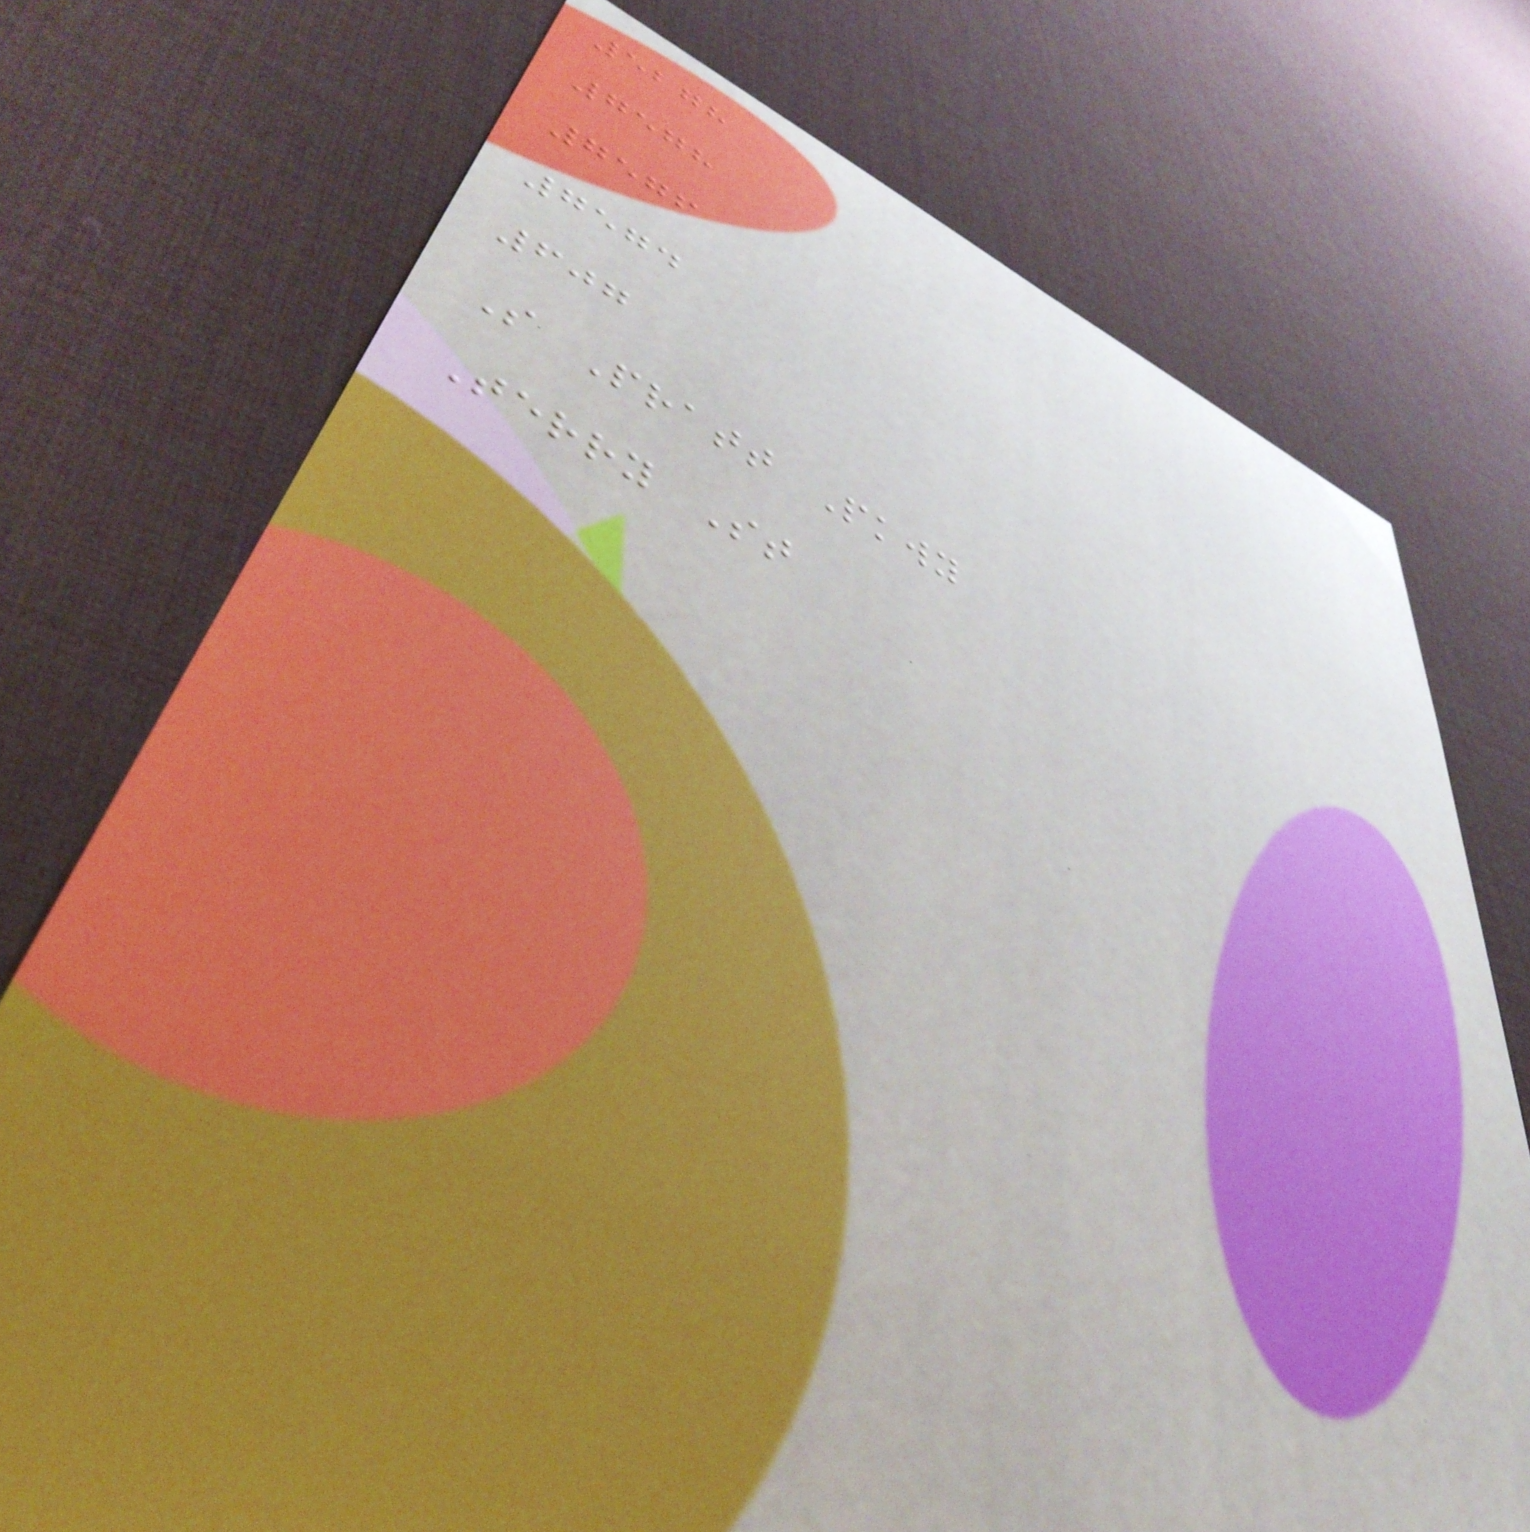5278
7578
7576
7574
607
S Pratt Pkwy
Terry St
